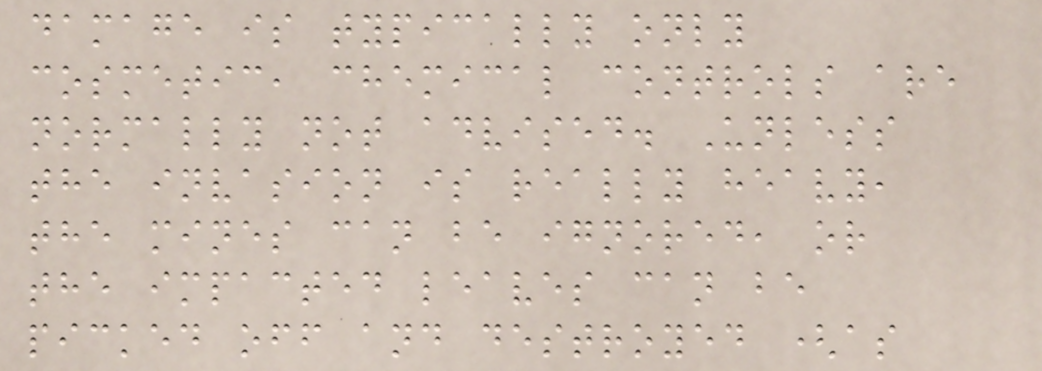damage is typically only
cosmetic, chemical controls are
normally not advised. Unless
the invasion is really heavy,
the mines can be ignored, or
the impacted leaves can be
picked off and destroyed (as
